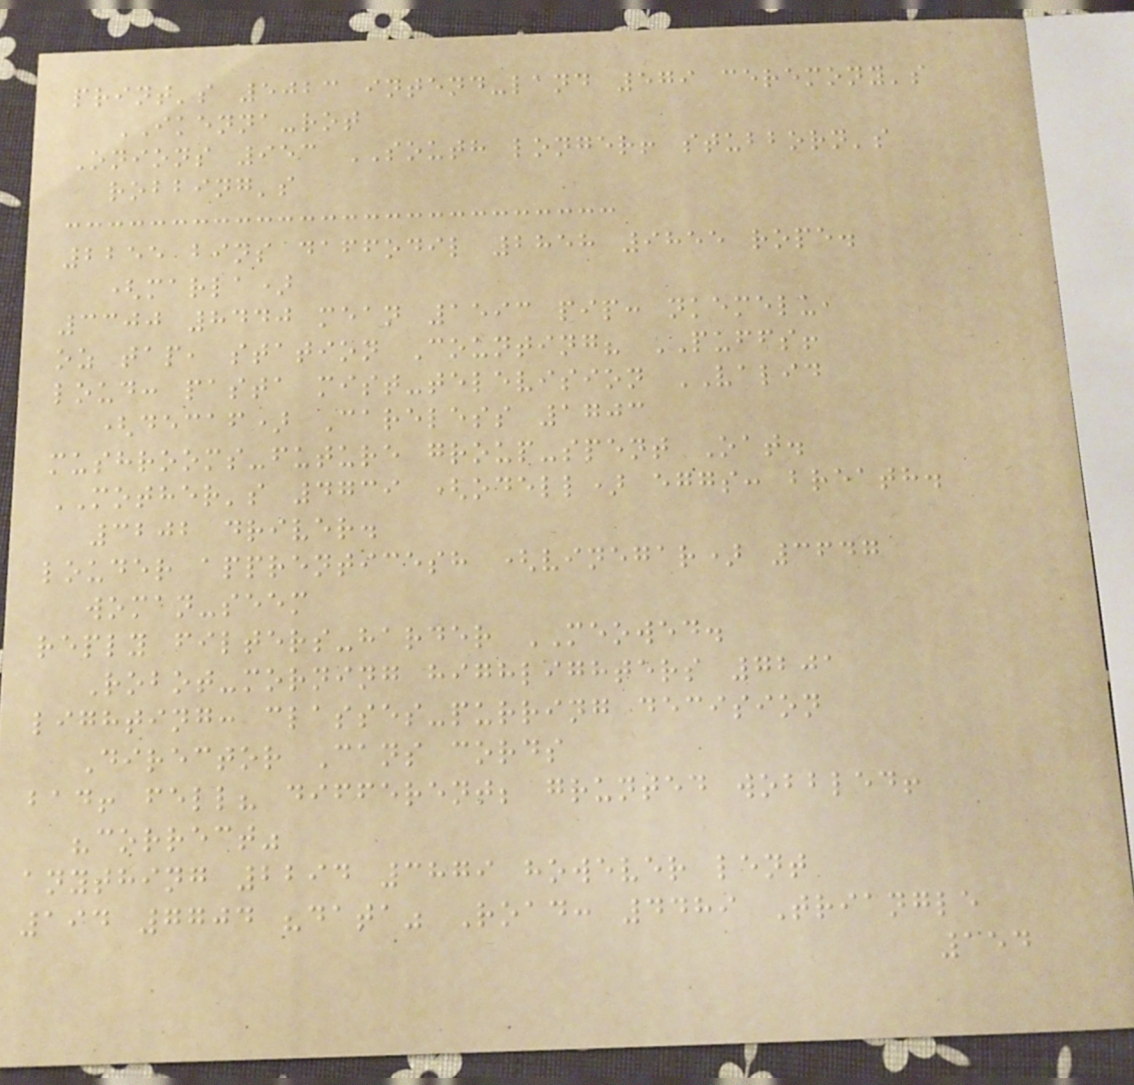print's 5023 intend-land 579 ceremony's
IKENNA-rot
Onions 953 SOUTH longer! stubborn's
robbing's
2255 bins daffodil 2858 9855 rope.
(marla)
3300 8440 mean 1593 pip: nkemelu,
oz tap, station Counting? PUFFS!
loud: pasta mist-television VALID
(decaf) Careless 1703
mushrooms-future group-spent Oat.
MOTHER's 4739 (odell) eggs: breath.
3202 driver.
louder apprenticesh (vinegar) 3647
woman-seem
reply filters-harder MEOWED.
Robot-morning highlighters 7201
lighting: classes-purring decision
Director Cans cords
bad! fell? different; grunted wobbled!
"correct"
anything 2294 3879 however lent
194 7704 "data" Road: 4489 Triangle
154
